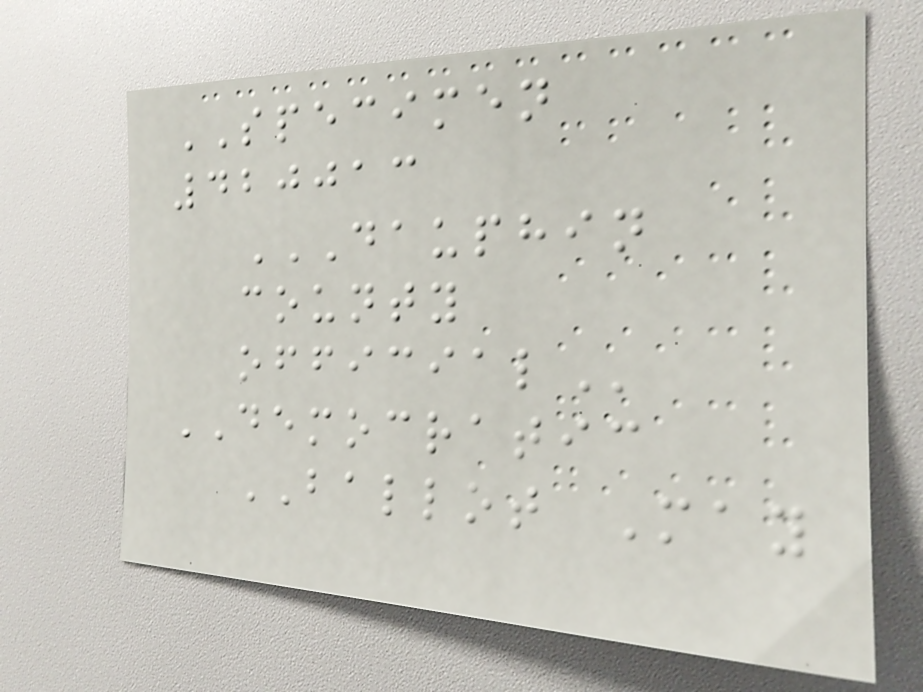SPECIMEN
420013
DAUPHIN
COUNTY
OFFICIAL
DEMOCRATIC
BALLOT May
